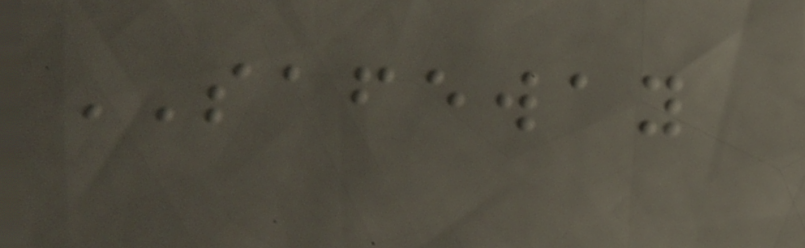SAFEWAY
